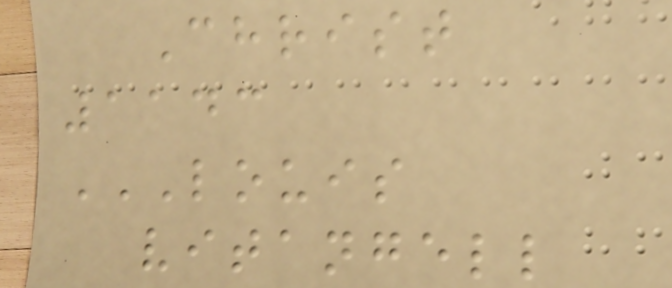Christ
1143
LOUIS
VITANGELL
